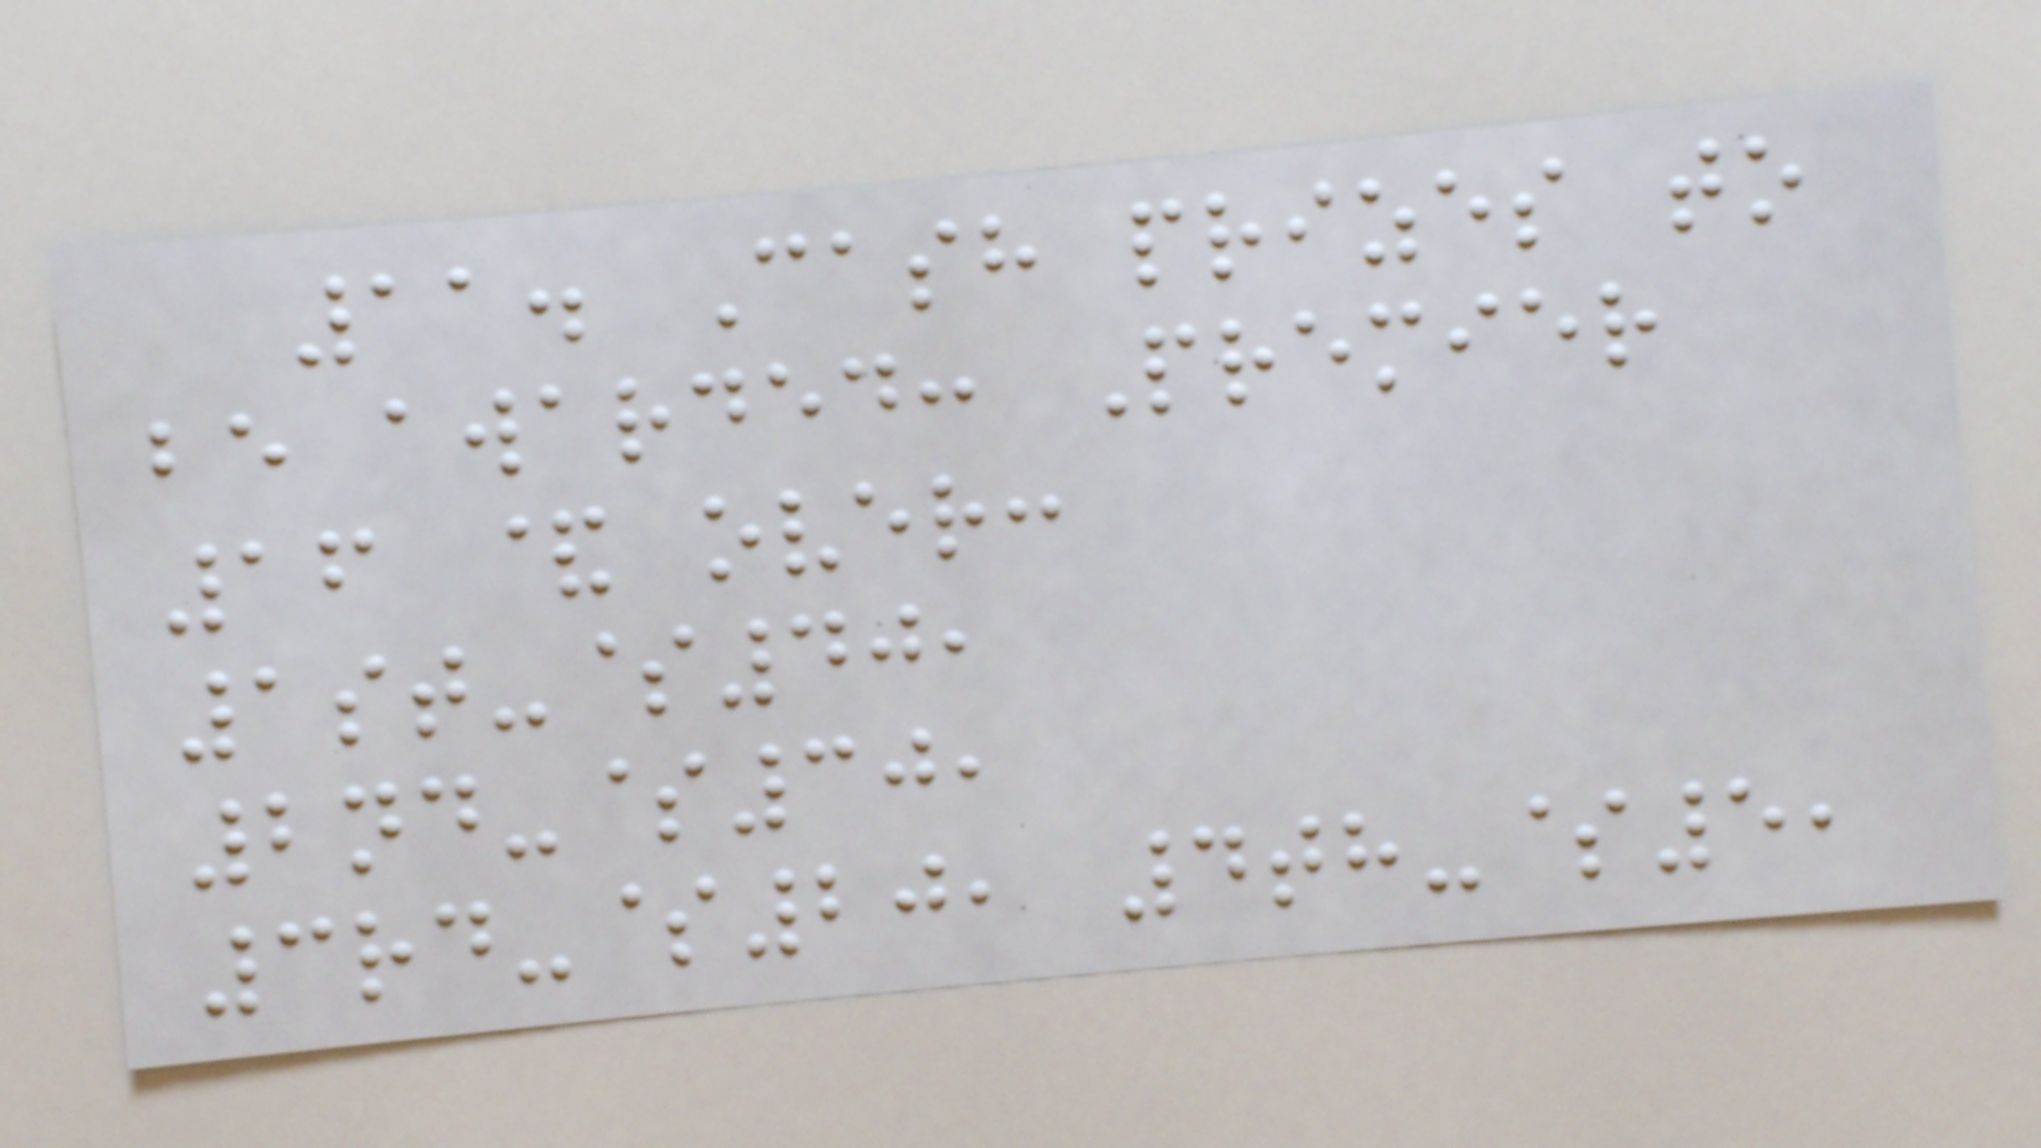11. Cash prizes to
be awarded: Premier
16 & over:
1st-$40,
2nd-$30,
3rd-$20, 4th-$5,
